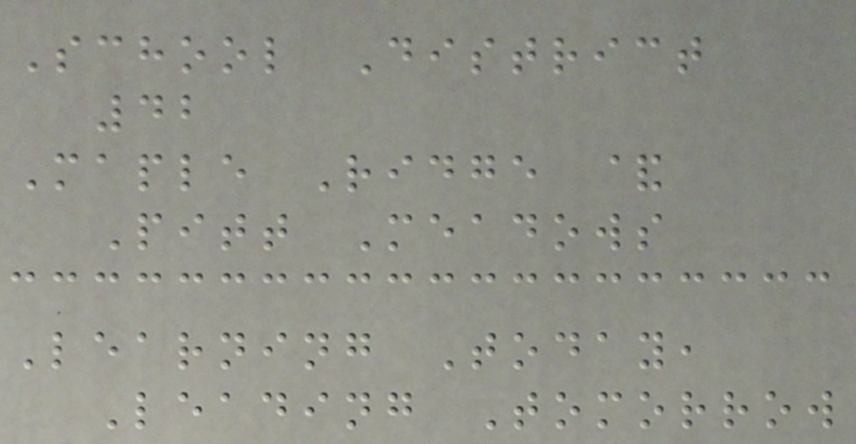School District
42
Maple Ridge &
Pitt Meadows
Learning Today,
Leading Tomorrow
